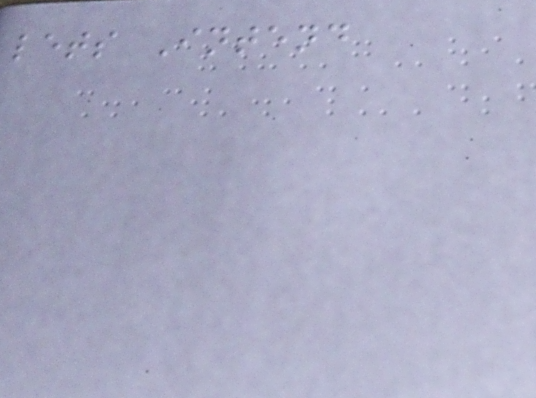lets Intend
